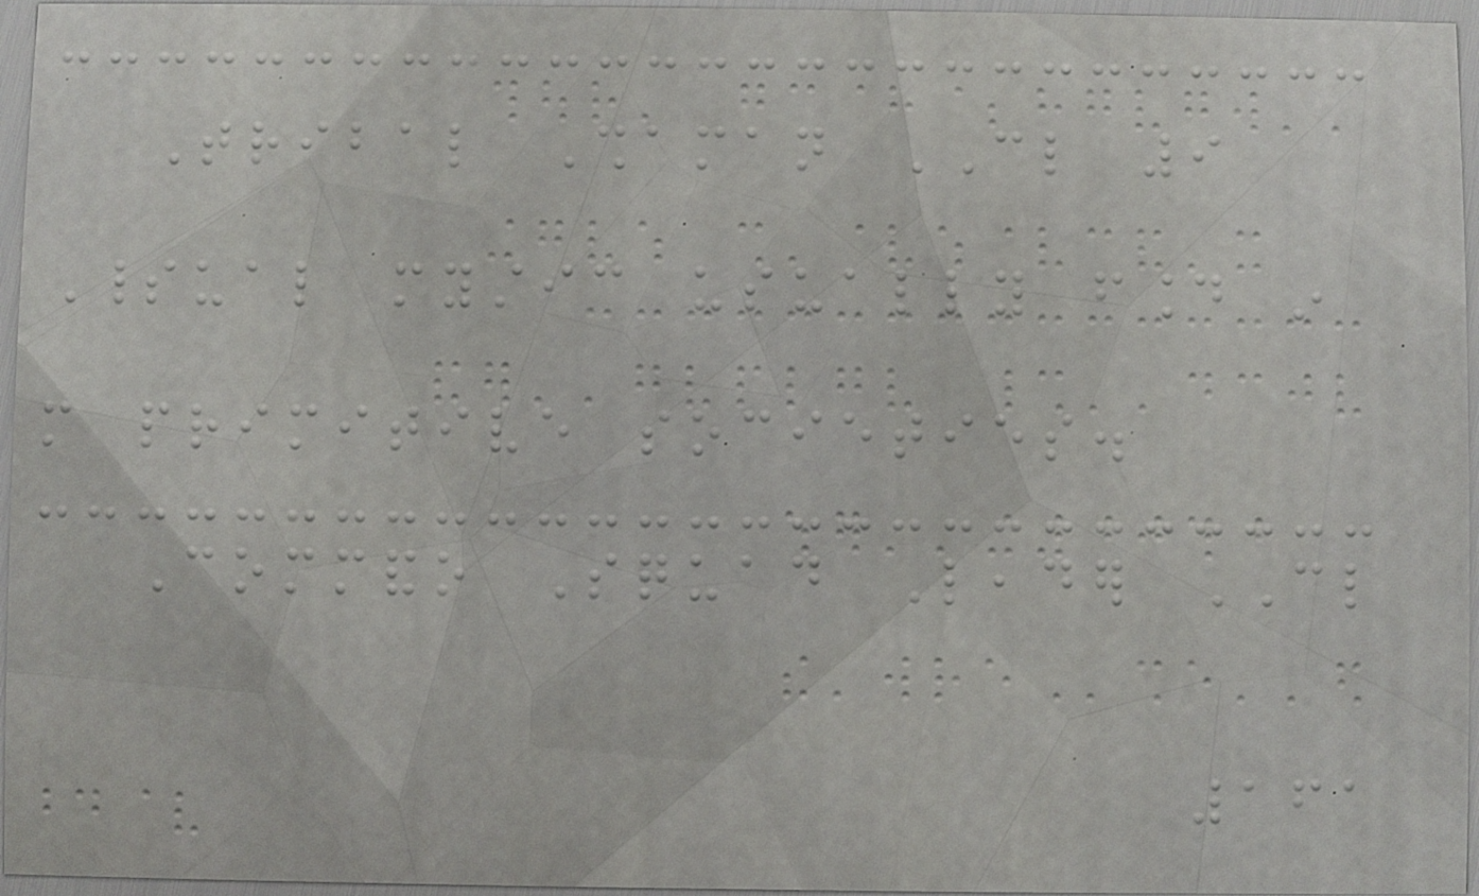Tribal Shaman CL 9
Spiritual mystic usually found in
more primitive societies.
Commando Squad Leader CL
161
